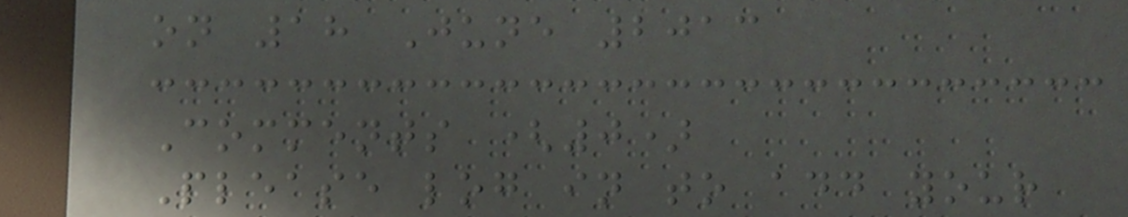on 18 June 2013
Comments (0)
Please log in to add your
